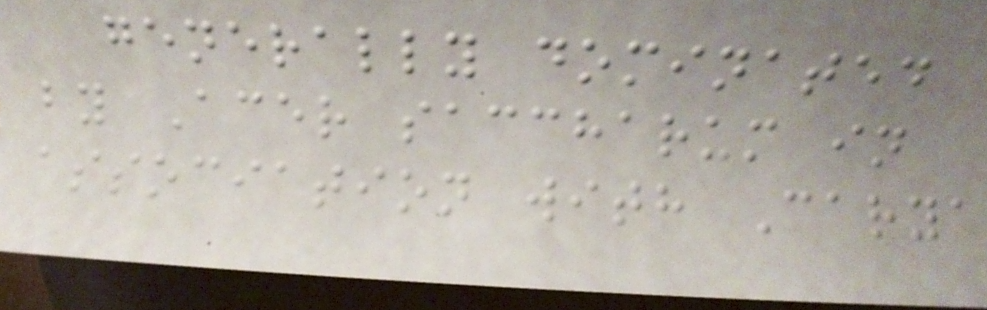generally dominated
by Acer saccharum in
association with Carya
